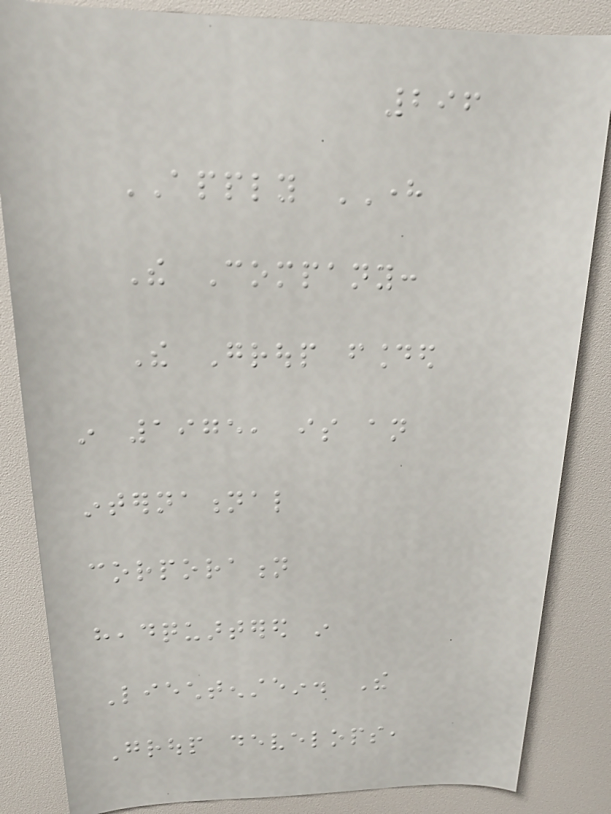296
APPLY HERE
The Company:
The Group founded
in 1975, is an
international
corporation
headquartered in
Liechtenstein. The
Group develops,
